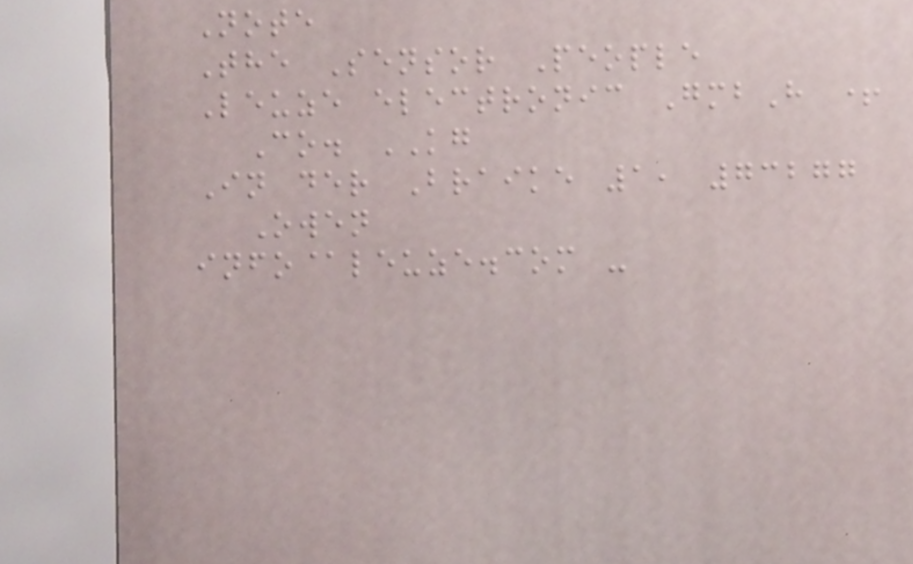Note
The Sensor People
Leuze electronic GmbH +
Co. KG
In der Braike 1, 73277
Owen
info@leuze.com -
